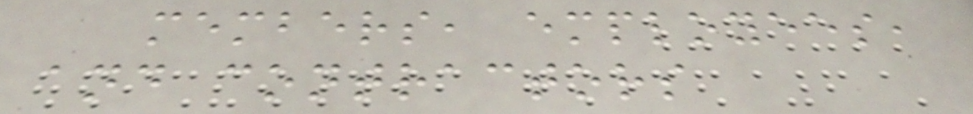members, employees,
and contractors
